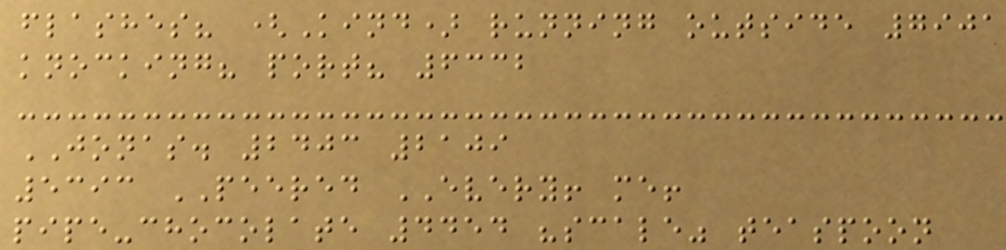flashes? (Kind) running outside 7901
knocking? port? 6332
JONAS. 2403 2109
5393 PEERED EVERY! me!
pipe-chocolate 4454 "scale" teaspoon
